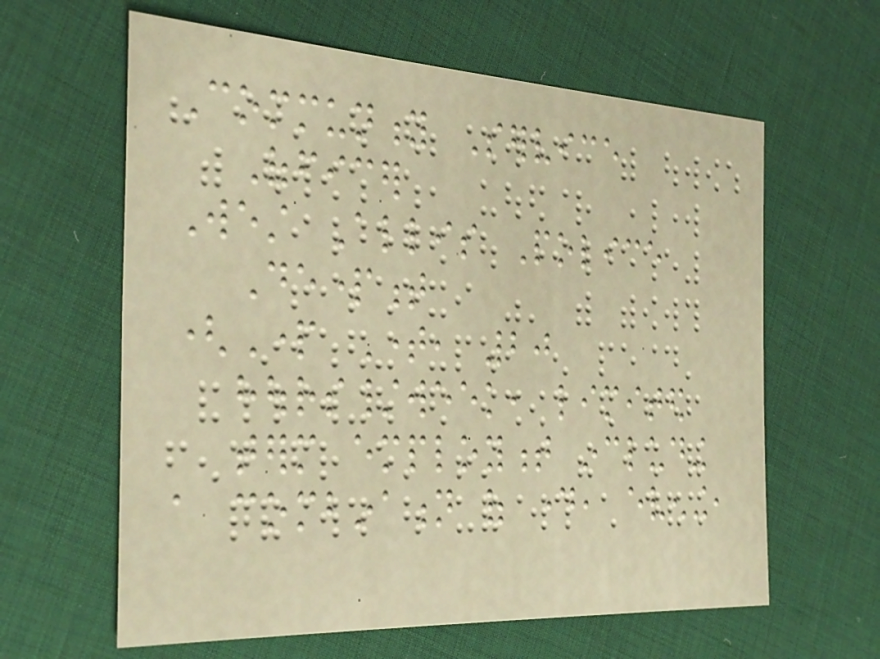Community Service
Officer
West Allis Police
Department
(Part Time, 20
hours/week, limited
term employment including
a combination of day, evening,
